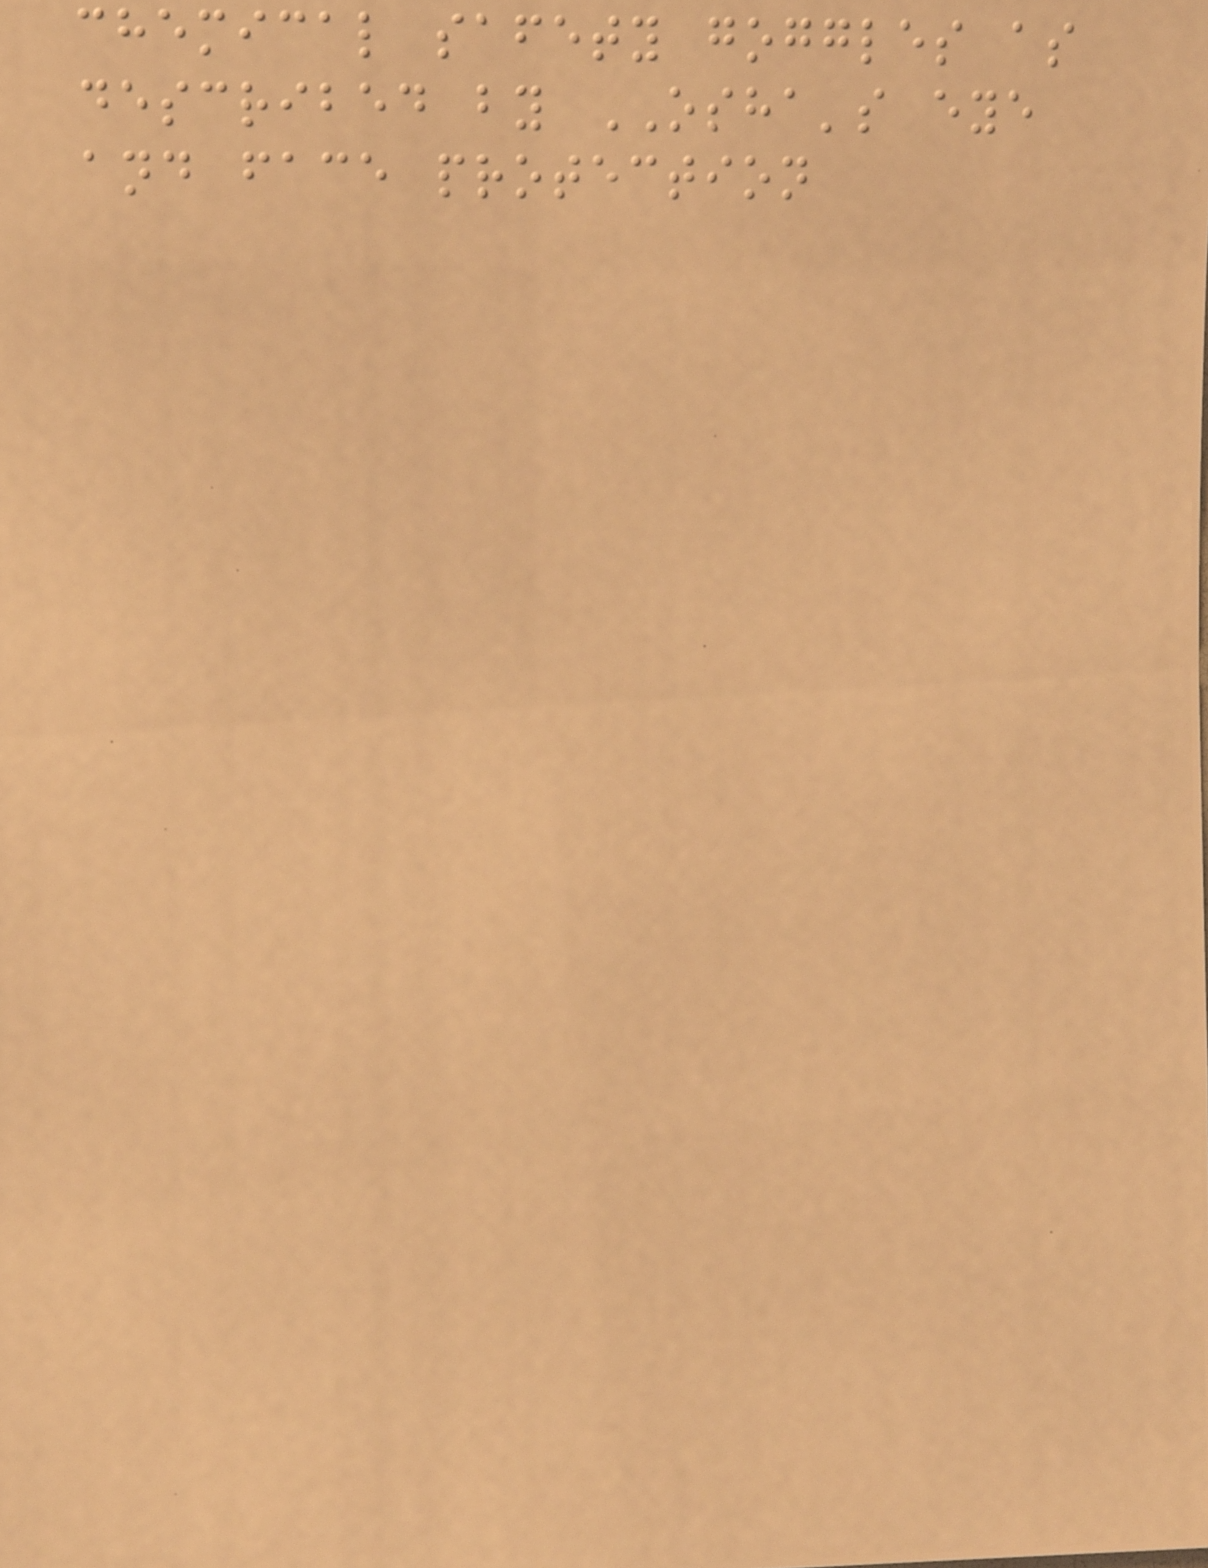chemical safety goggles as
described by OSHA's eye
and face protection
